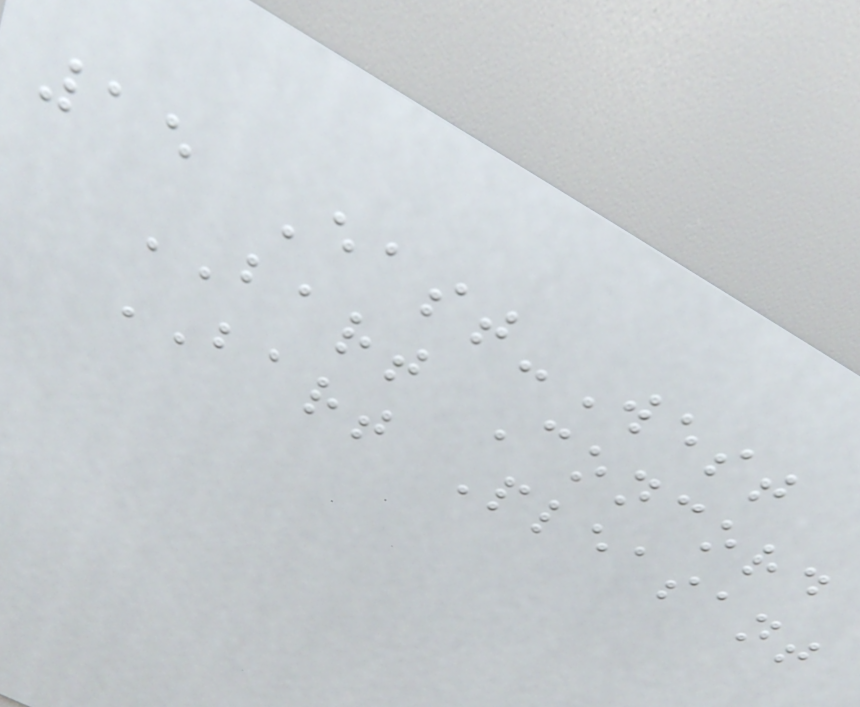15 East-West
BART Concord
BART Pleasant
